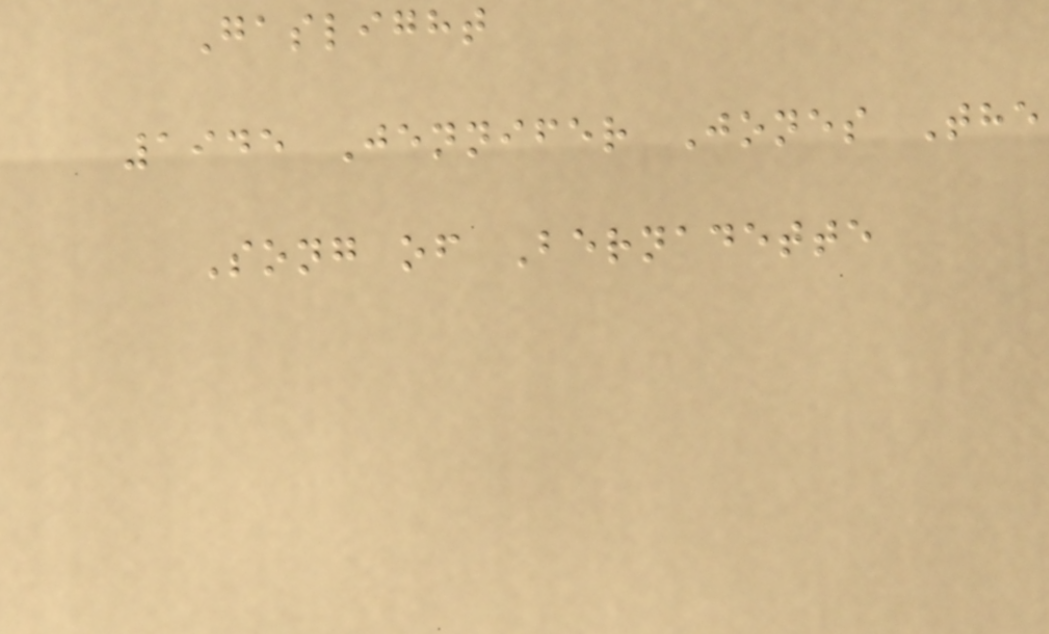Gaslight
1945 Jennifer Jones The
Song of Bernadette
